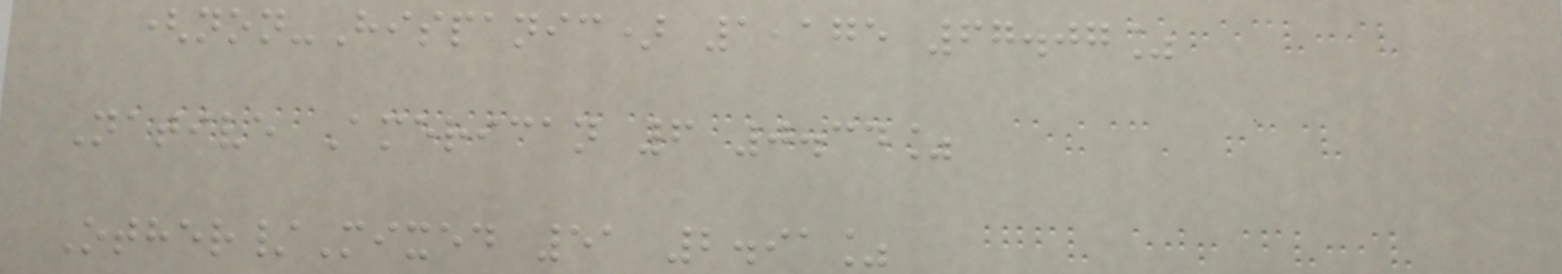(non-Hispanic) 1,175 67.07%
Native American 6 0.34%
Other/Mixed 51 2.91%
